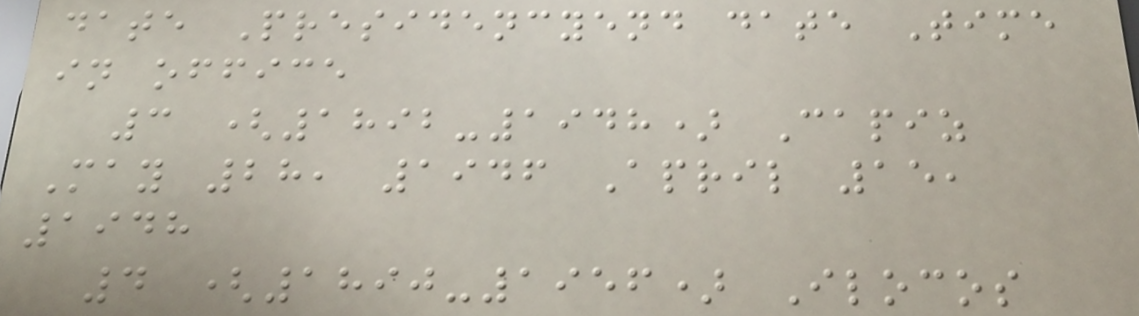date Presidencyend date Time
in office
3 (1892-1948) Capiz
May 28, 1946 April 15,
1948
4 (1890-1956) Ilocos
